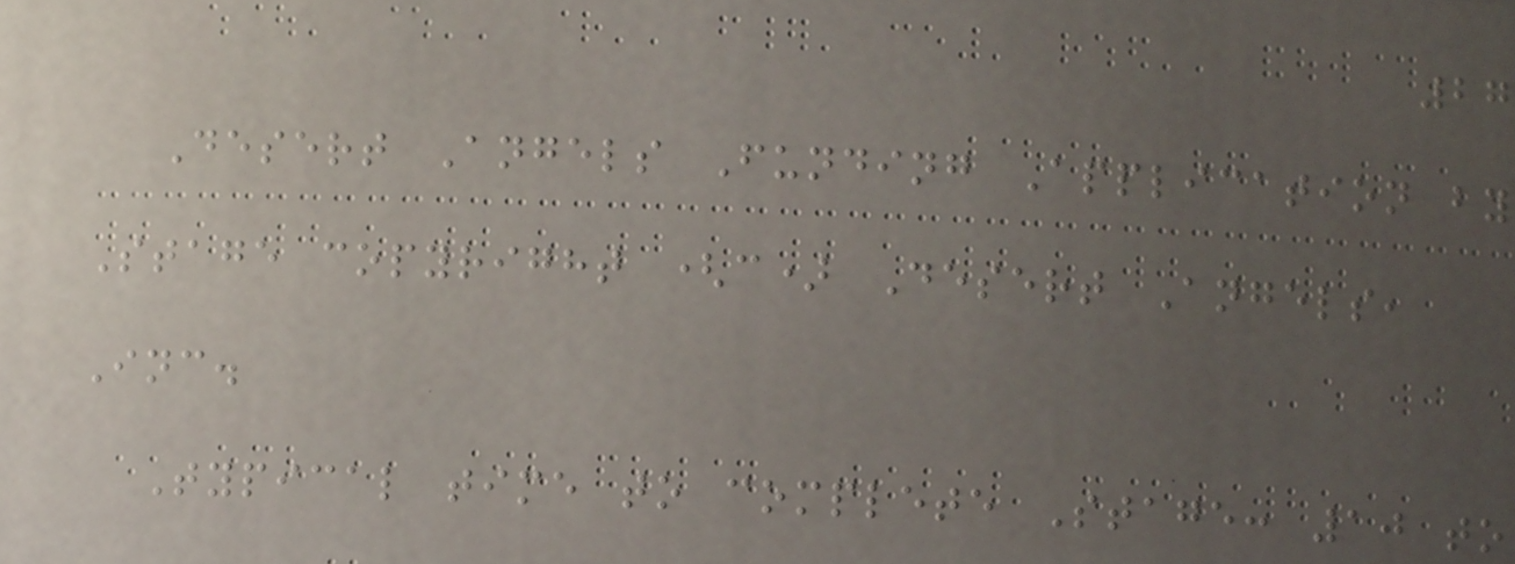27
Desert Angels Funding Application by
Stage copyright (c) Desert Angels,
Inc.
Typical time to complete Stage: 10 to
